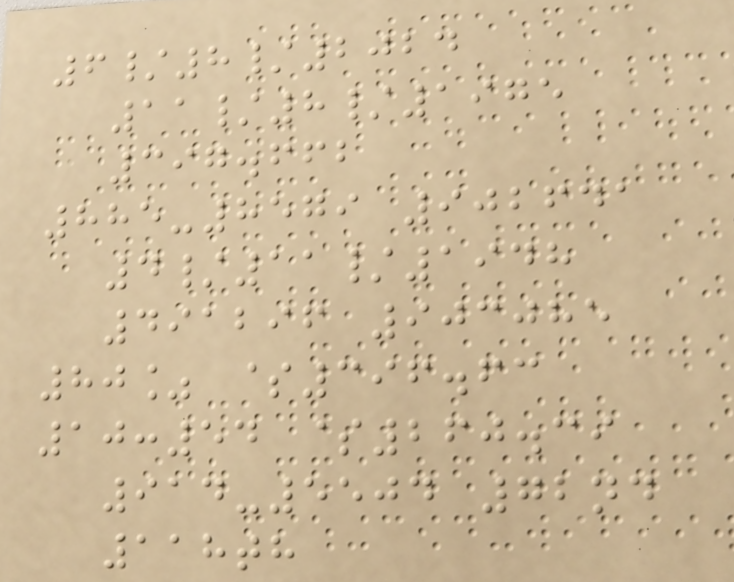6/8/2024
11/8/1975
397.662
885-8579 902641
4/11/1948
491296 903085
80% $396.63
10:54 $260.39
914-5504 72nd
118th
